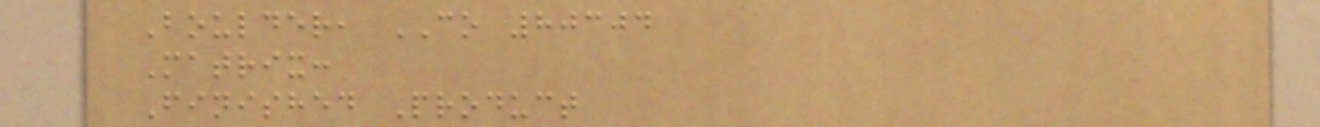Boulder, CO 80304
Matrix:
Finished Product
